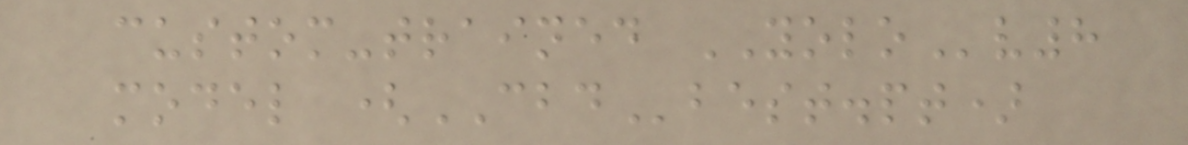custom-trained YOLOv8
model (CBDbest.pt)
